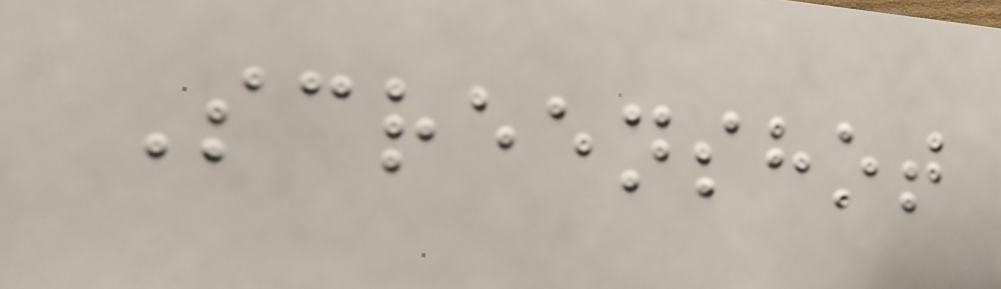Screenshot
